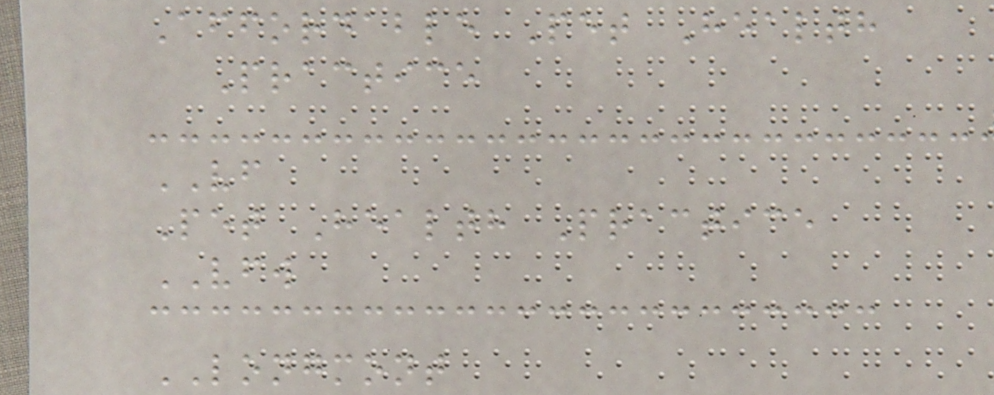Affordable Pet Health
Practice
VF
Pet Health Practice
VFW
LONGMONT
